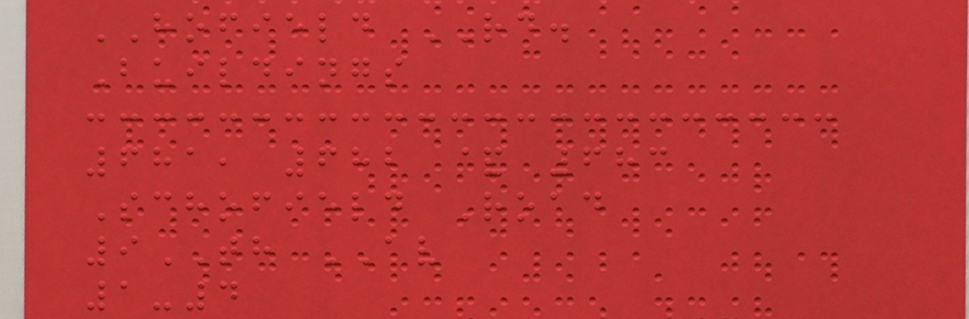HOFIELD RD.
Buildings
681, 682 & 683
Schofield Road
9TH AV
1-4
